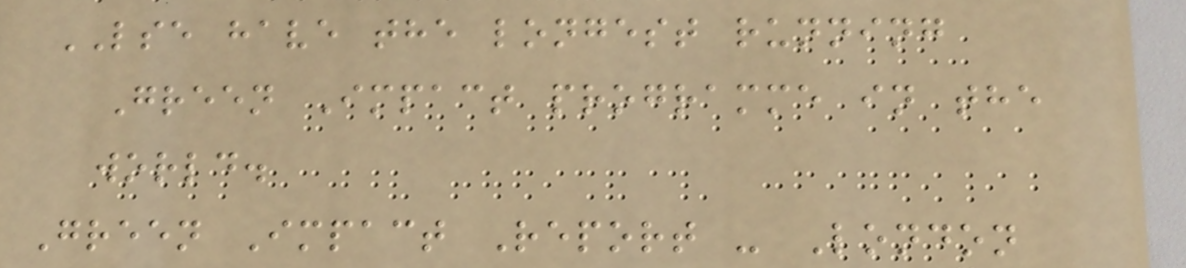LSE have the longest running
Green Impact programme in the
world.
Green Impact Report - London
